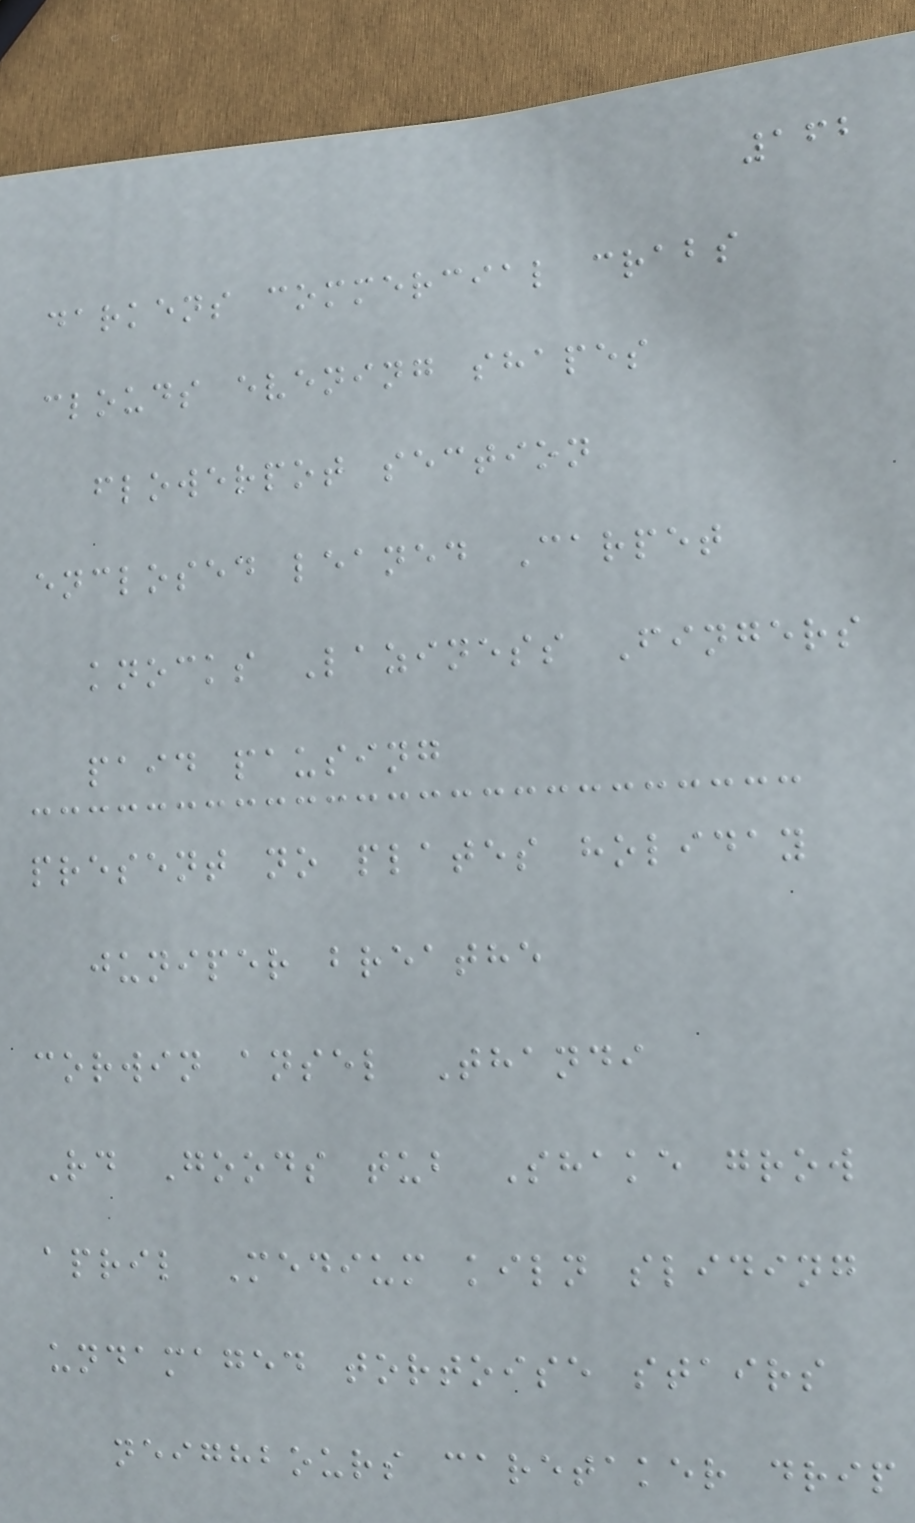162
darkens commercial crabs
clouds evening shapes
flowerpot section
enclosed leaned Carpet
knocks Laziness Fingers
paid pausing
present no plates holiday
juniper breathe
corwin ansel Thandi
Rd Goods tub Shake grow
april Medium kiln sliding
undamaged tortoise stairs
neighbours caretaker drip
